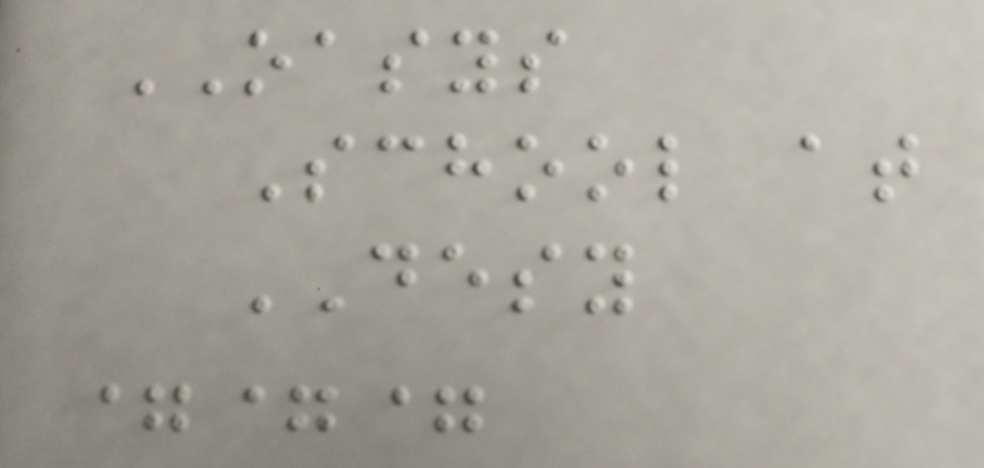OASYS
School at
DESY
===
